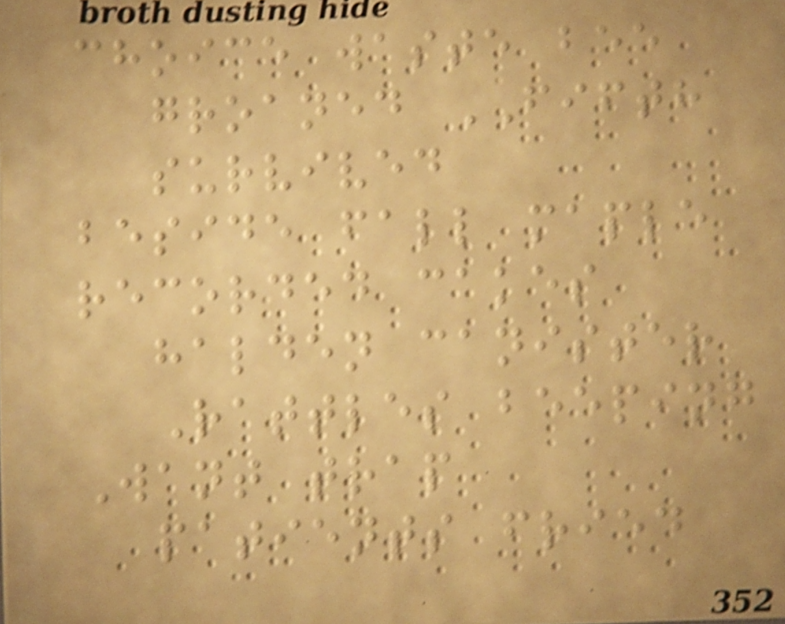choice waste bee
groaned FIFTH
survived
beside fall maple
recorded cakes
halden canister
Rattles beeping
Want trap
patients fried
